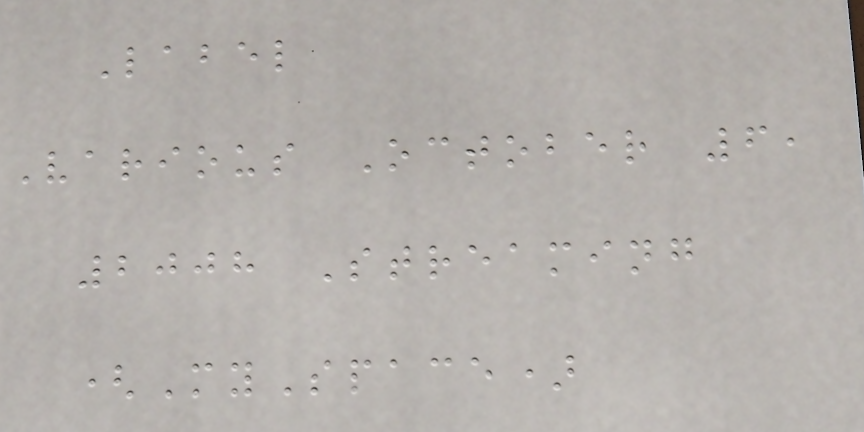Label
Various October 6,
2008 Streaming
(MySpace)
